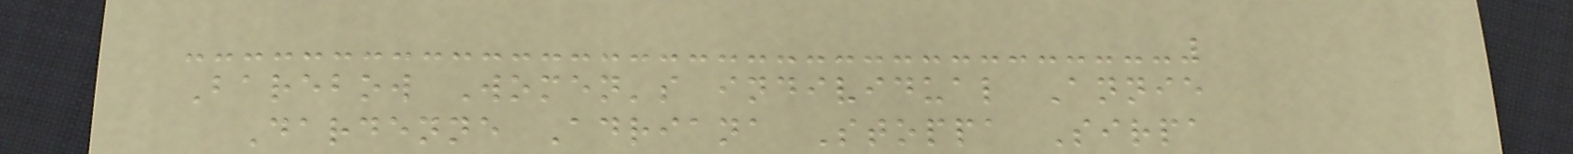Barebow Women's individual Annie
Dardenne Adriana Stoppa Sirpa
